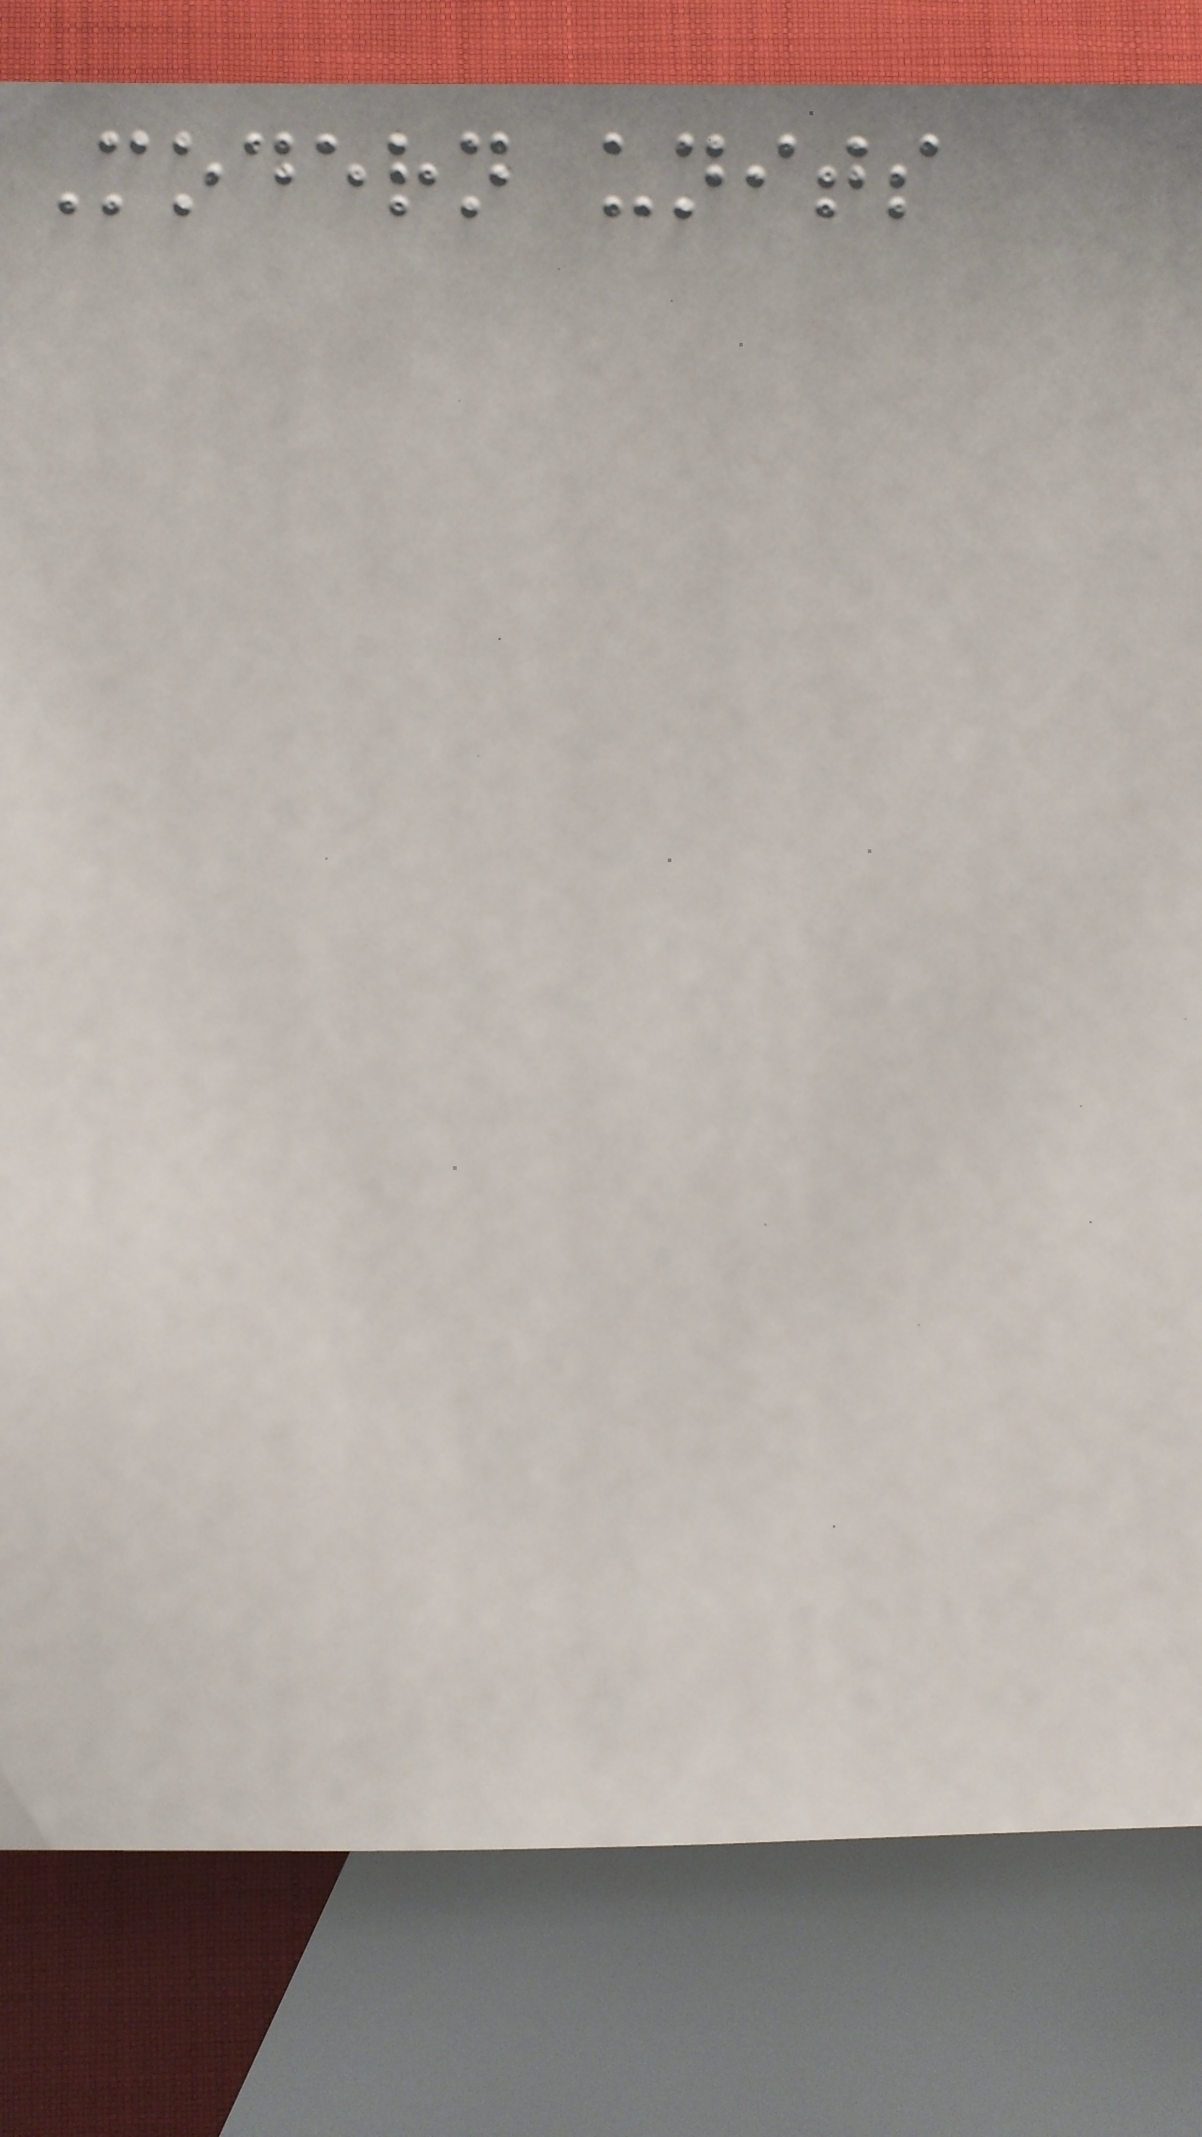Modern units
